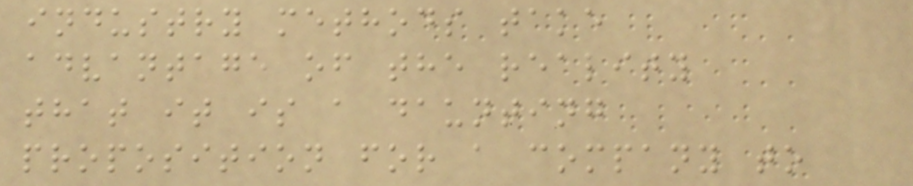industry methods take
advantage of the reality
that it is a daunting
proposition for a company to
